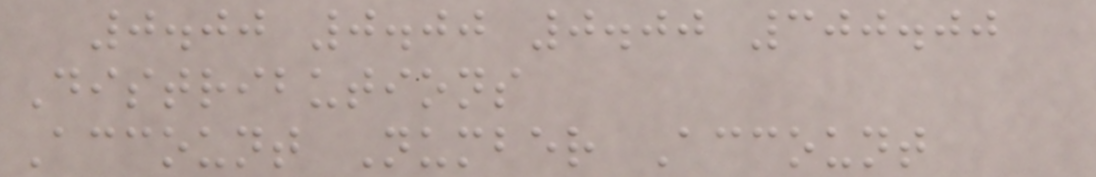0.00 0.00 0.00 300.00
Distributions
Account Number Account
